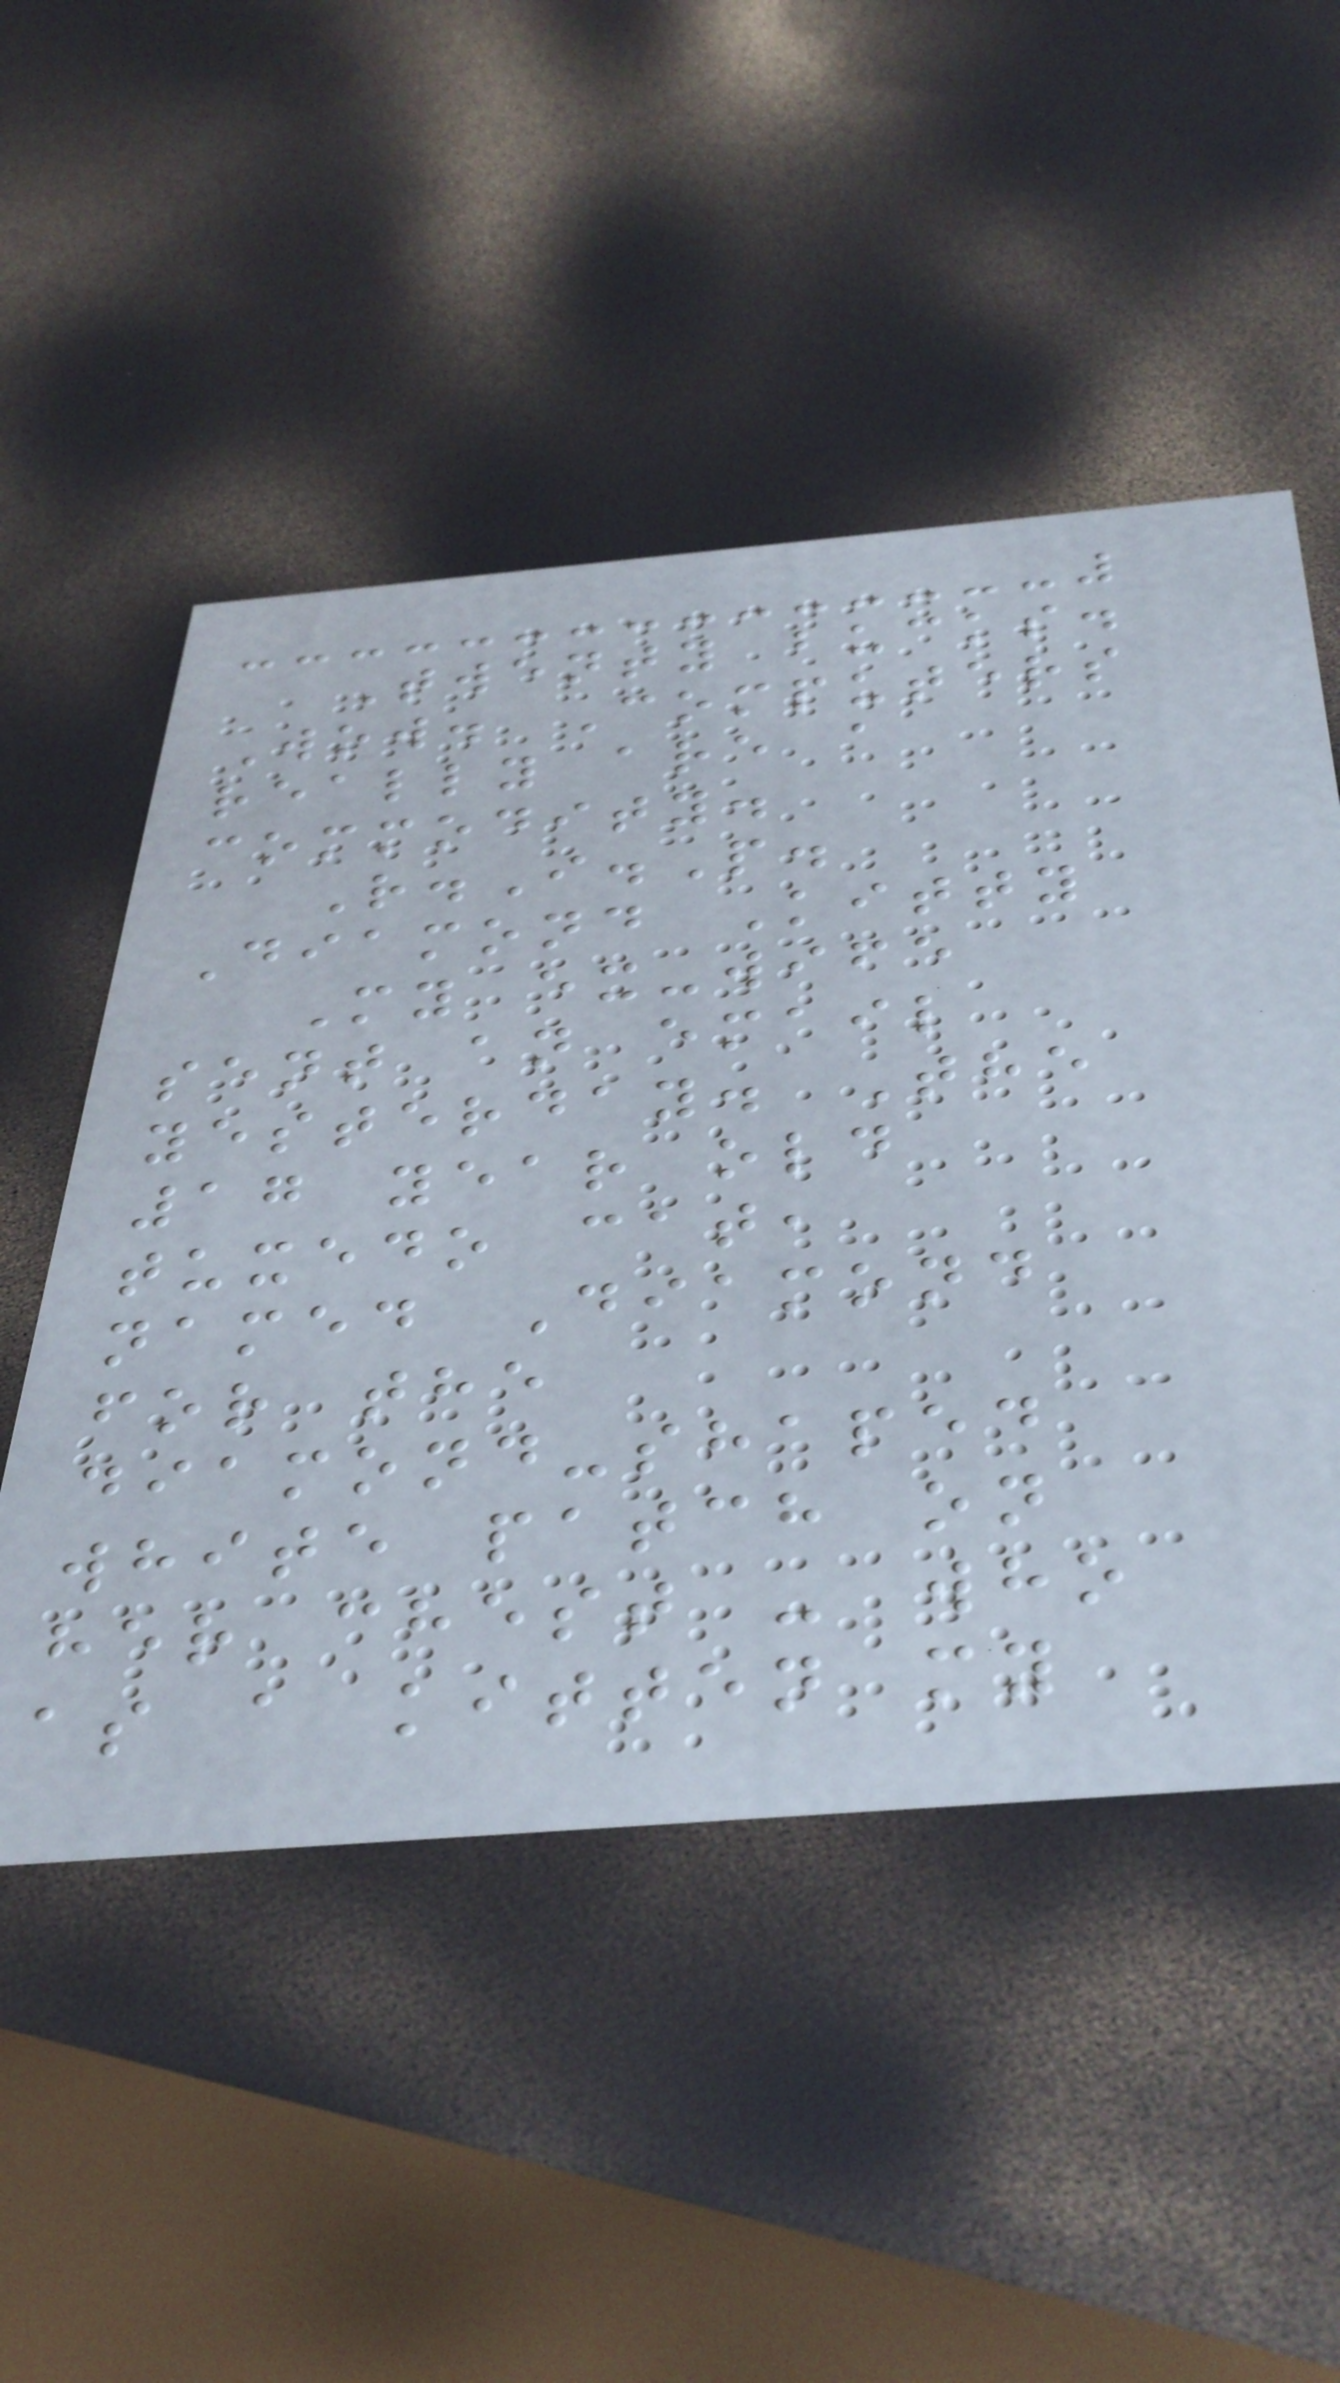Twenty bucks.
Wow. Computers
really are a
commodity.
R.I.P.
Diamond Kitty
My ex-wife
sent an email
yesterday. The
17 year old
tuxedo cat,
named Diamond
for the
diamond-shaped
white patch on
her chest - who
as a kitten my
